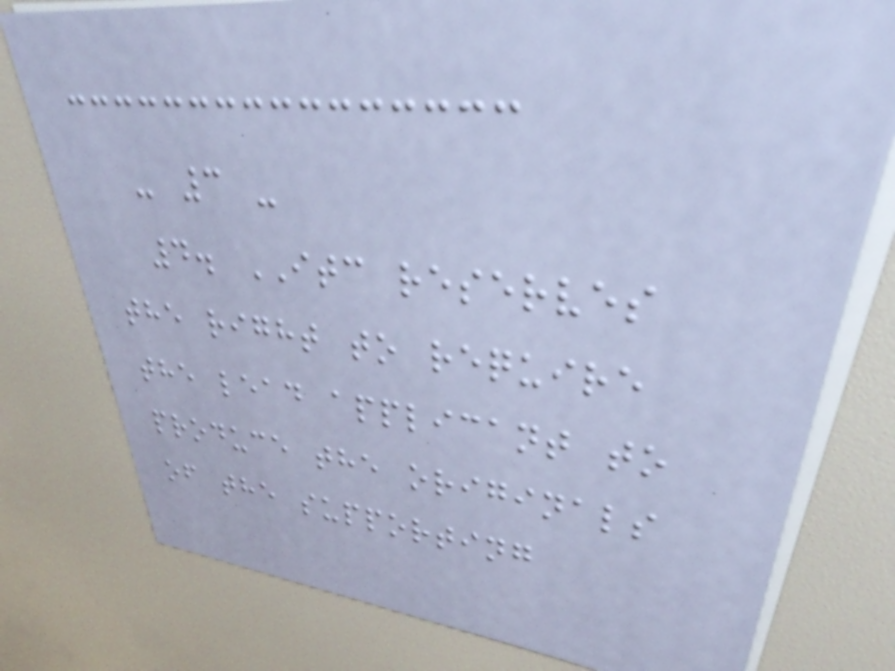- 3 -
4. ITC reserves
the right to require
the lead applicant to
produce the originals
of the supporting
